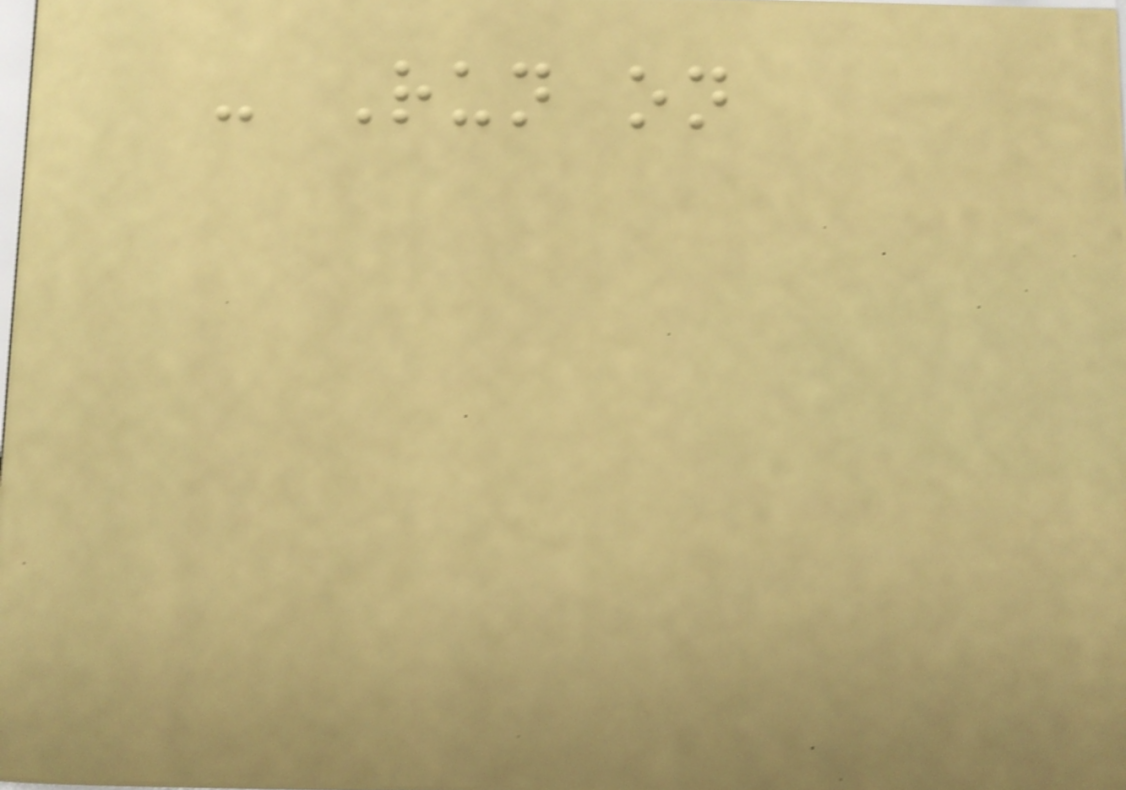- Run on
